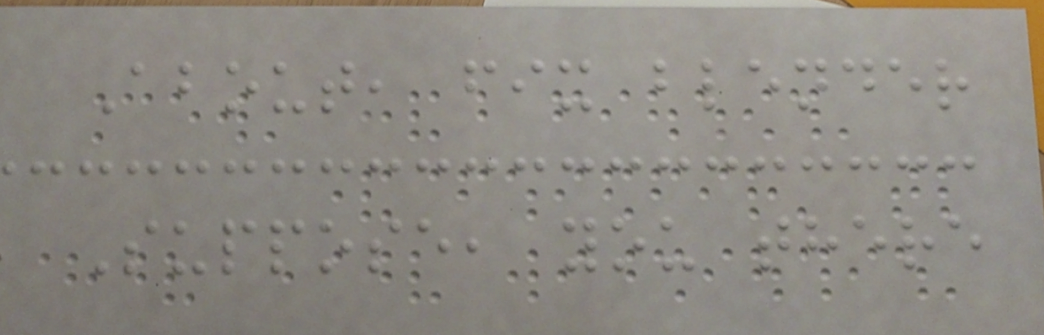About, fix blender
Suppose, you there
